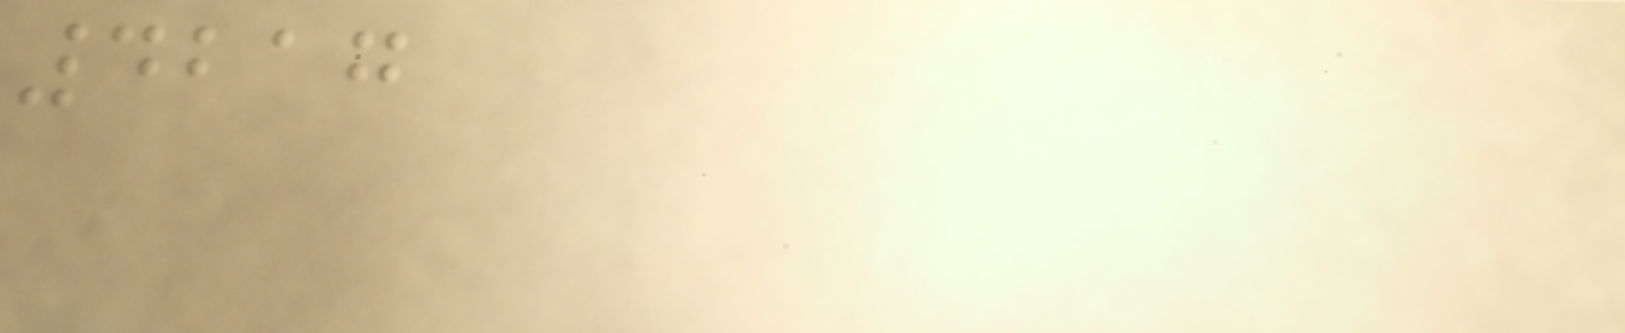4217
